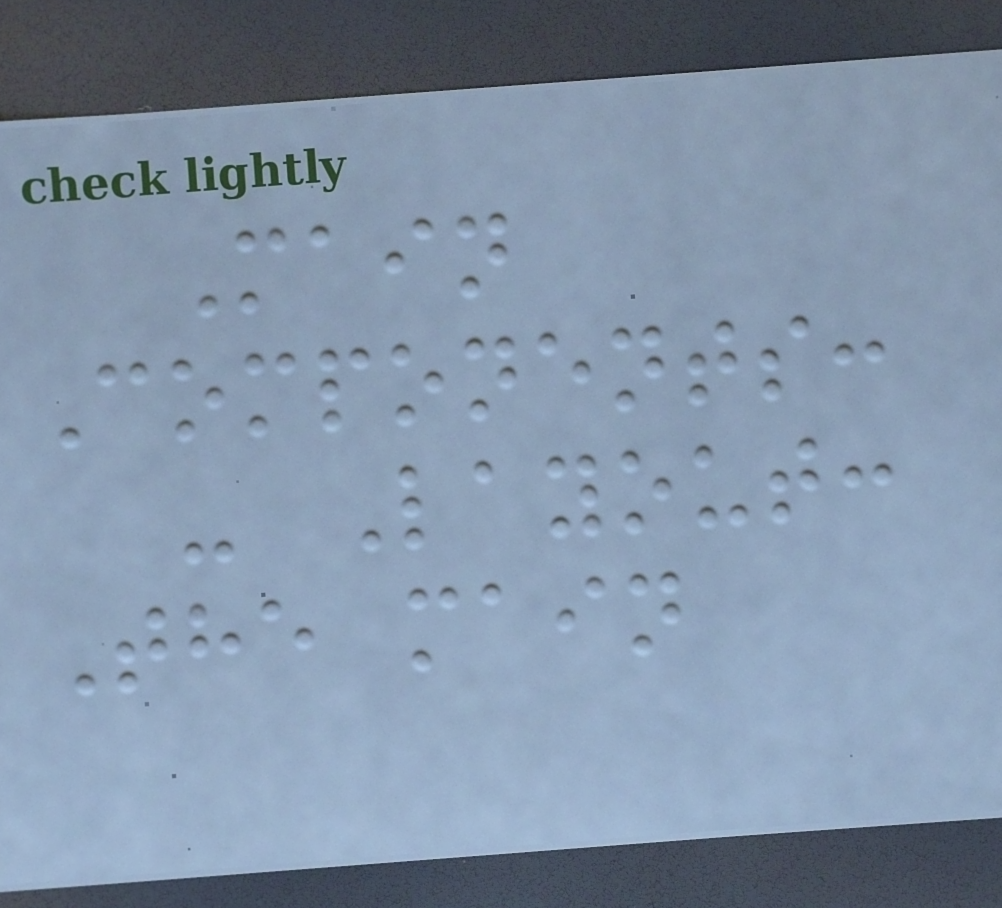Main
Components:
- Layout:
The main
